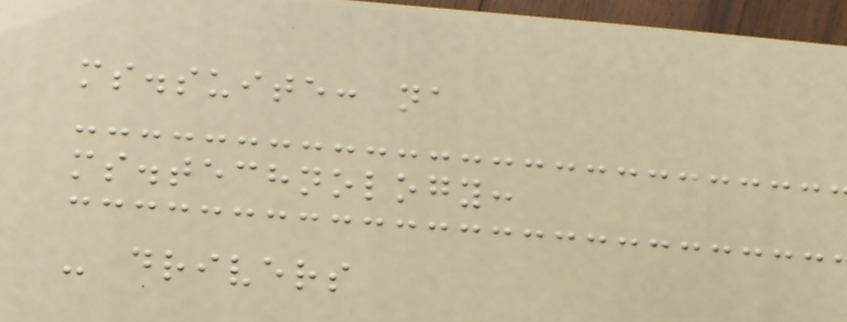ms.suite: na
ms.technology:
- drivers
